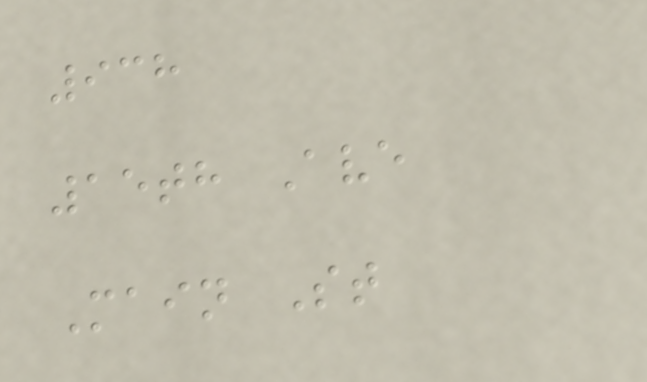938
15th Ave
Main St
